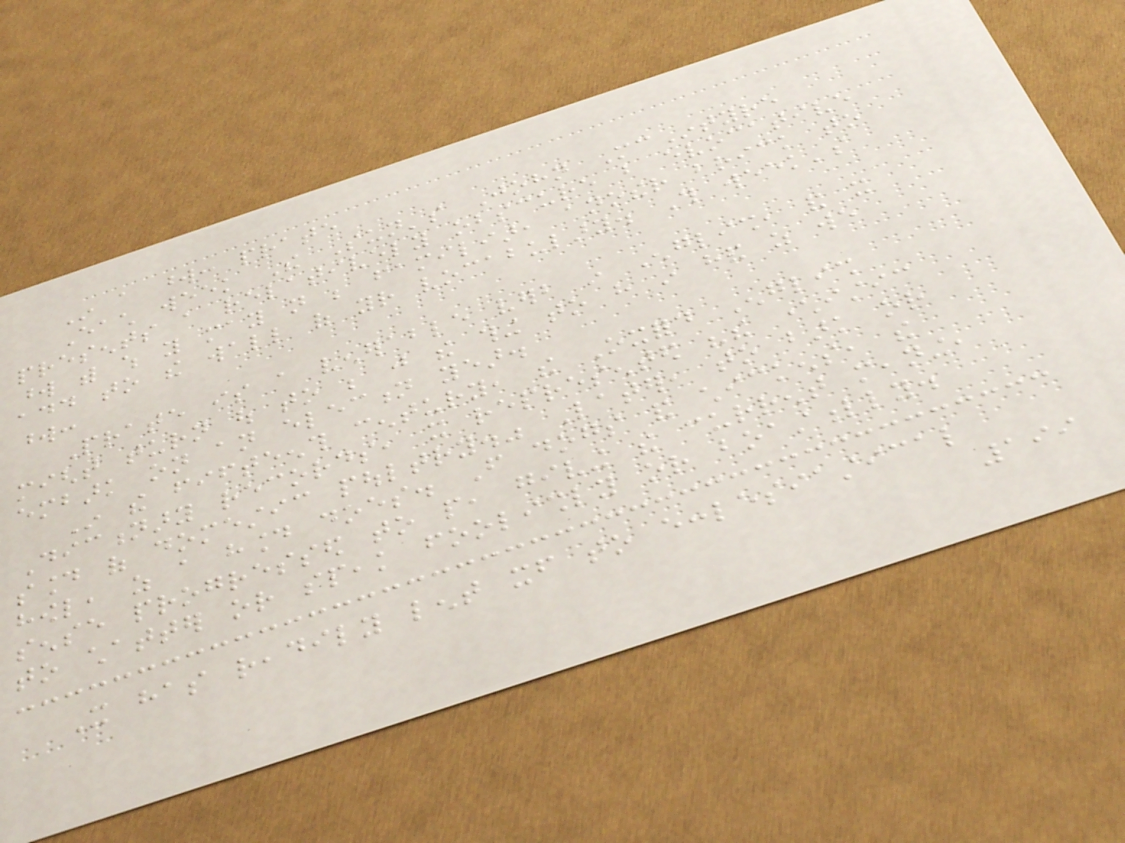In a word: prate
Each week The Sun's John McIntyre
presents a relatively obscure but evocative
word with which you may not be familiar, another brick to
add to the wall of your vocabulary. This week's
word:
Prate is a venerable verb in English, and it
might turn out to be just the thing to have in hand as we
embark on an election year.
In the fifteenth century, the Oxford English
Dictionary records, it represented "the characteristic
sound of domestic poultry." Later, to bark or
howl, as a hound does. From dogs and chickens, the
sense progressed to people, giving the current meaning,
to chatter or speak foolishly or boastfully.
It has readily lent itself to ecclesiastical
199
